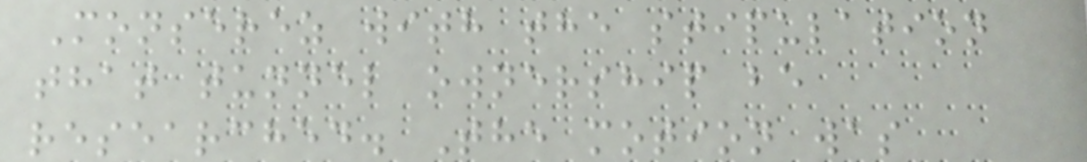Monserez with the stipulation
that tunnel ownership be
researched. The motion was
